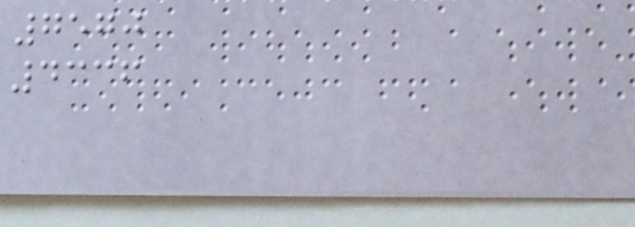7570
4336
